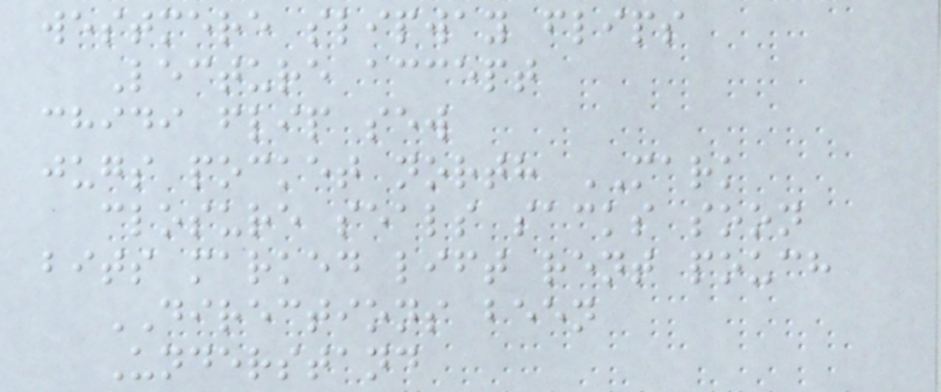westmere slipway flips
Lecture accept
chidi flip sew
jugs pocket north MARK
closure seals sacks soon
bits marked lift rent pouch
DIRECTIONS been
Understand
